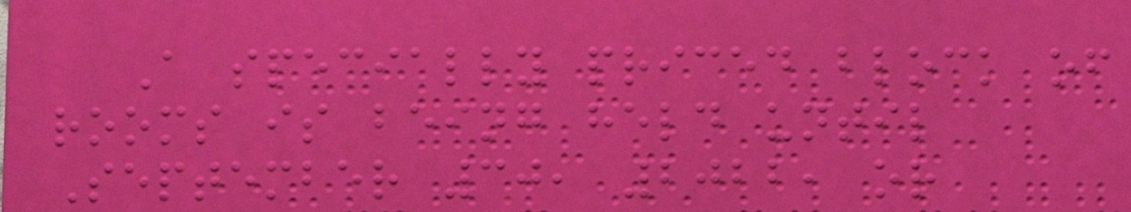A specially priced block of
rooms is being held until
September 30, 2022, or
